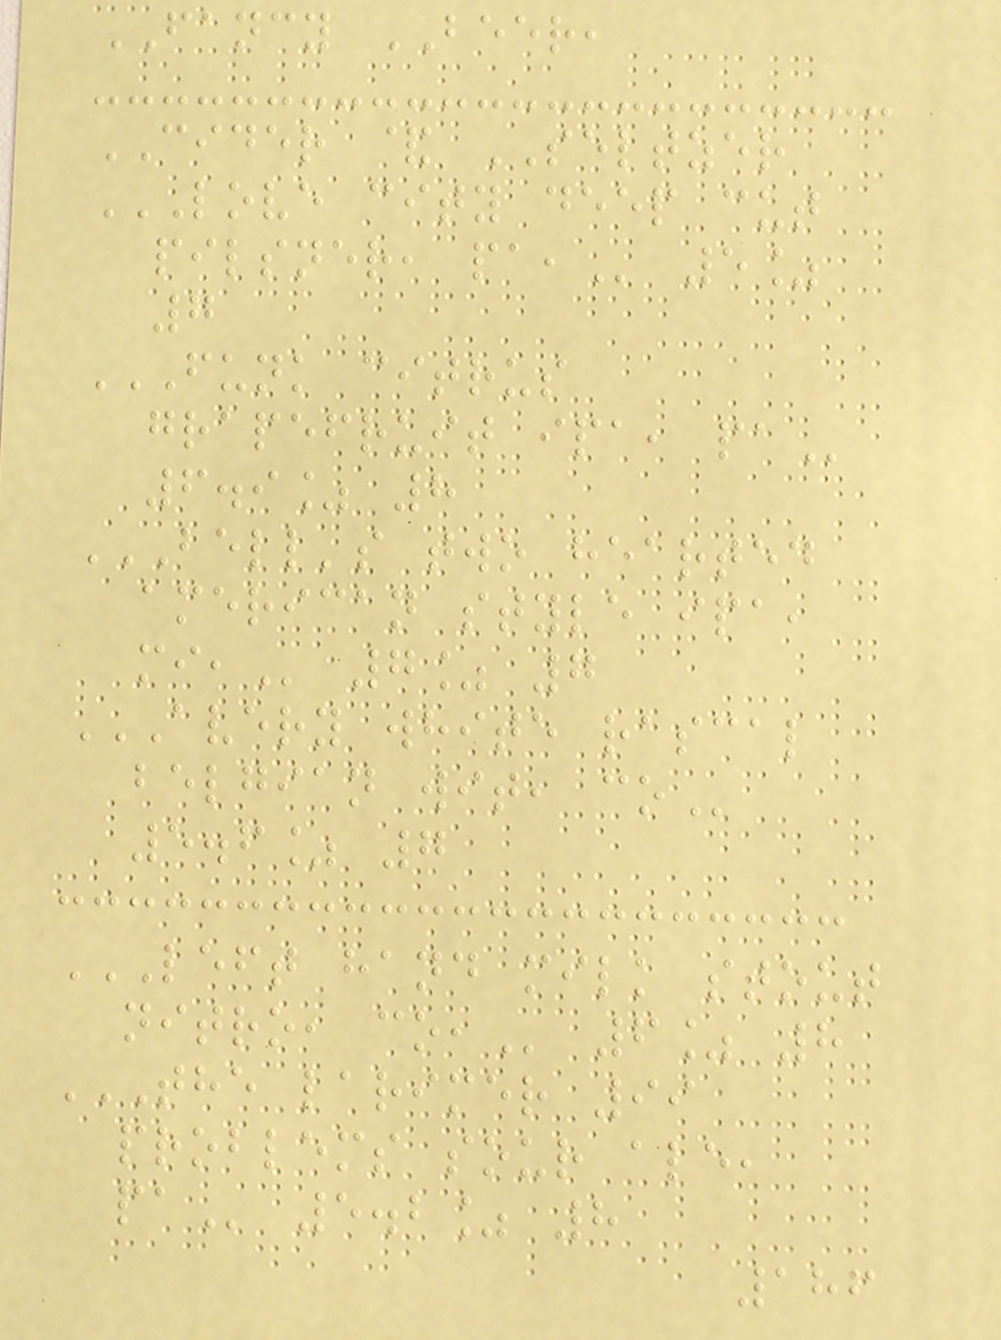FANCY BEER,
CIDER & SELTZER
LOVE CITY DEEP CUT
PILSNER, PA, 5%
7
FUNK CITRUS
GRAPEFRUIT IPA, PA
6.9% 8
BELL'S TWO HEARTED
AMERICAN STYLE IPA,
MI, 7% 7
AVERY WHITE RASCAL
BELGIAN WIT, CO
5.6% 7
LEFT HAND MILK STOUT
NITRO, CO, 6% 8
THE LARIMER 99
PROBLEMS SOUR ALE,
PA 5.2% 8
186
